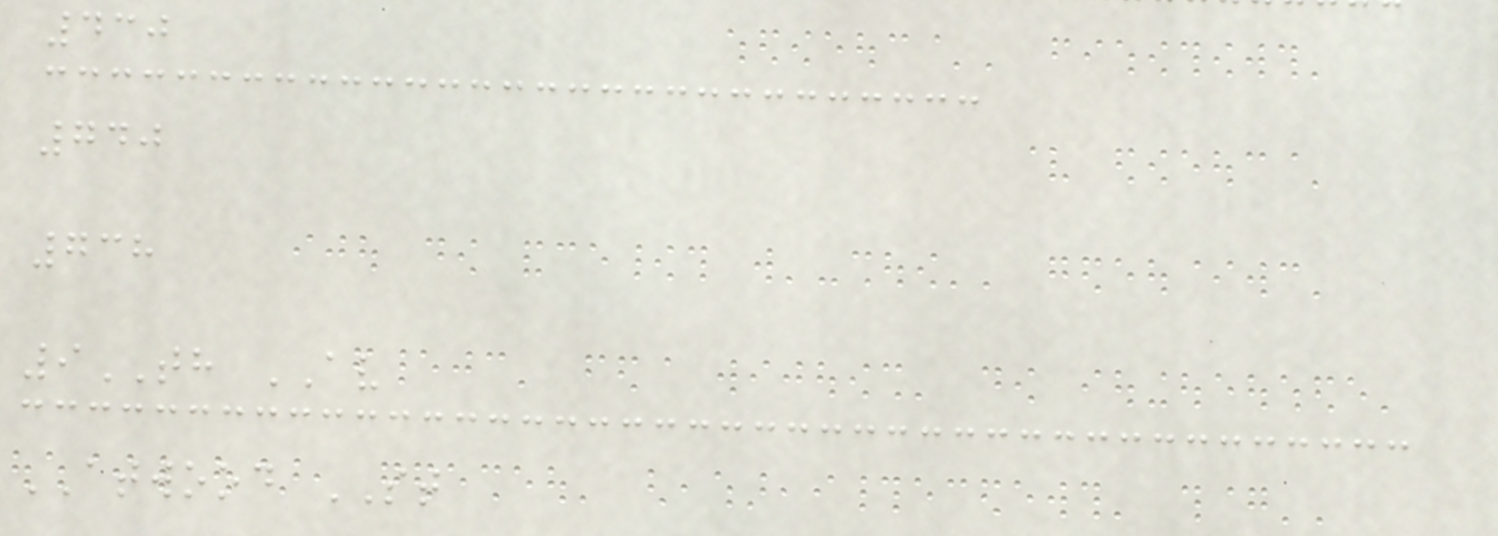430
740
738
9TH AV
ATWOOD ST
